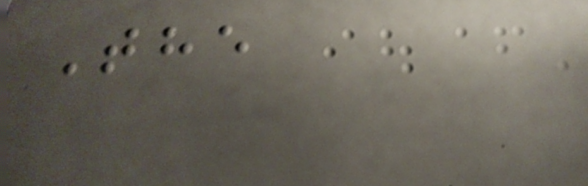The
